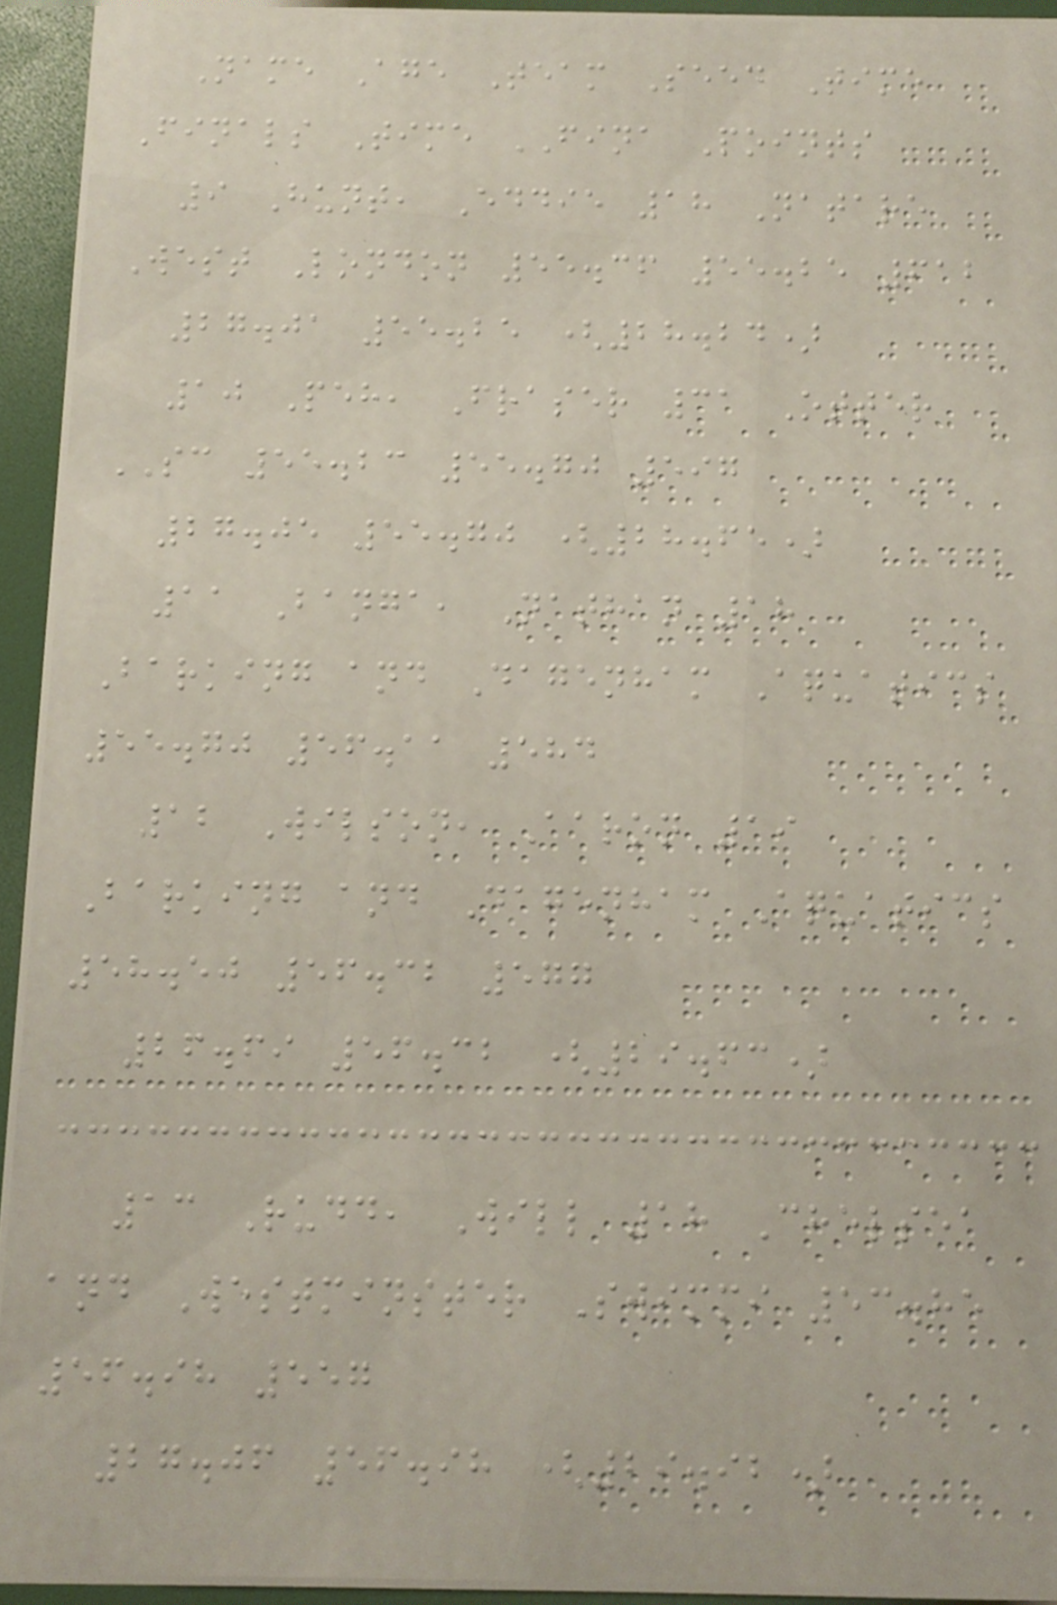Name Age Team Seed Time
Finals Time FINA Points
9 Hunt, Eddie 18 Natare
West London 55.36 55.25 612
27.01 55.25 (28.24)
10 Peh, Fraser 31 Otter
SC 55.23 55.70 597
27.05 55.70 (28.65)
11 Banga, Nathan 18
Barking and Dagenham Aquatics
55.70 56.11 584
12 Wilson, Aaron 19
Barking and Dagenham Aquatics
58.50 56.32 577
26.69 56.32 (29.63)
13 Rudd, Will 18 Chelsea
and Westminster Swimmi 53.85
56.98 557
27.06 56.98 (29.92)
